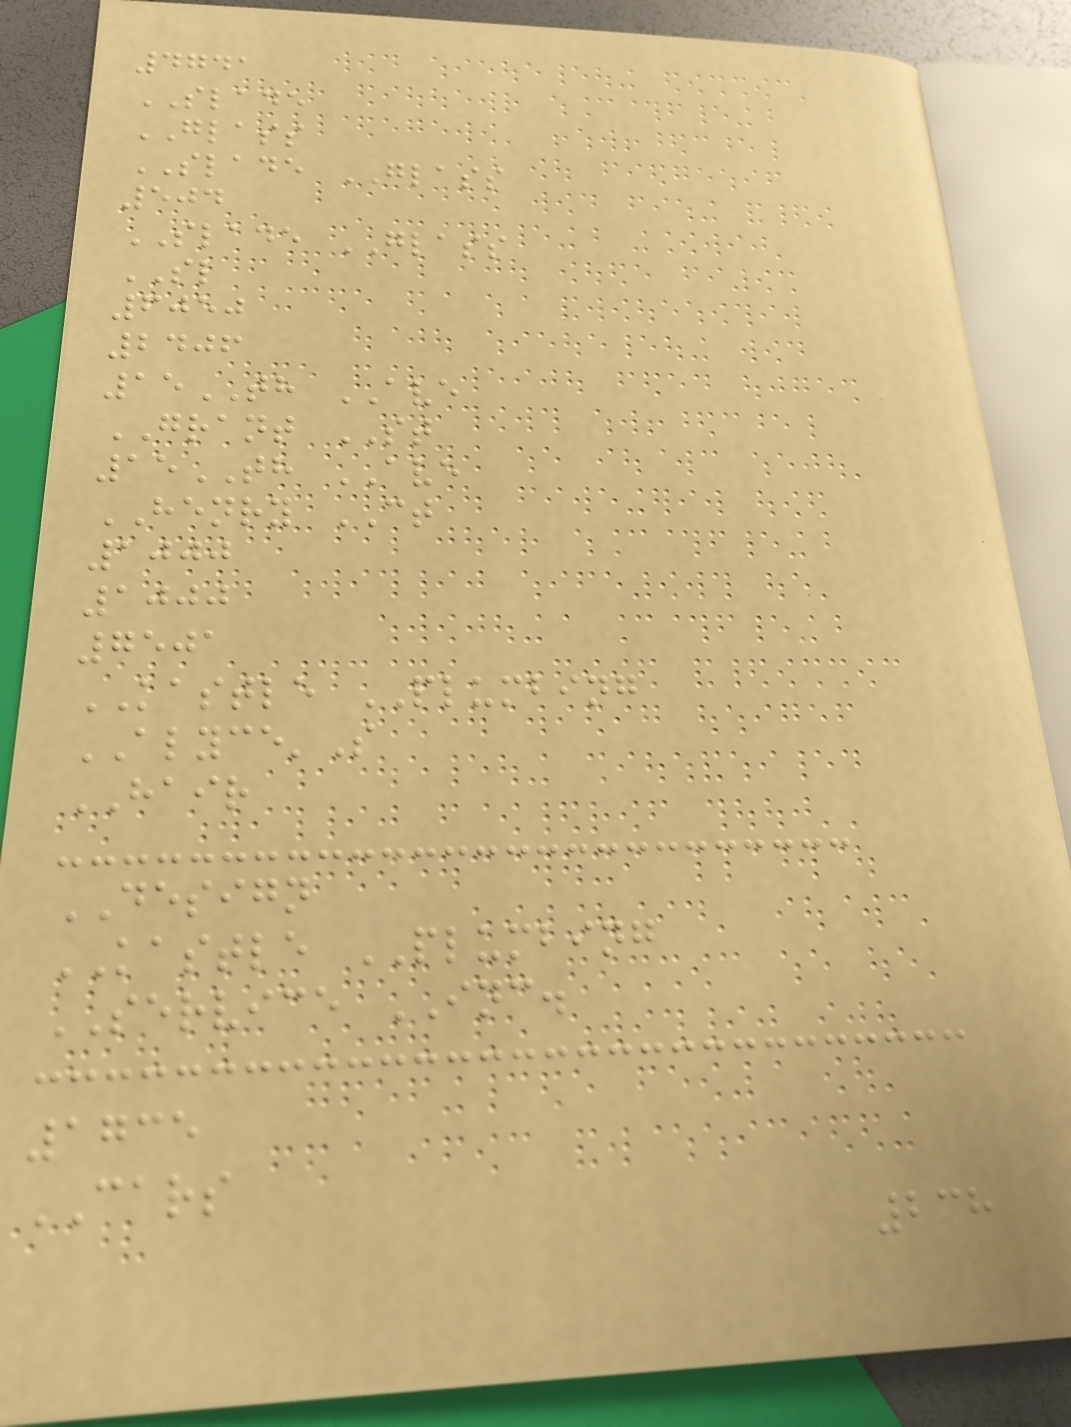4741
SLADE
GLASS
SLADE GLASS
504
SLADE GLASS
SL
6050
2406
15TH AVE
GRANT ST
15TH AVE
HENRY CT
1000
1000
7501
KASTLE PLUMBING
ALYCE'S
HAIR
DESIGN
KASTLE PLUMBING
SERVICE INC.
1735
CARS
238
